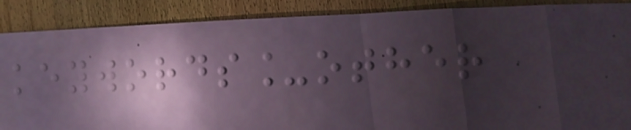keywords_other
